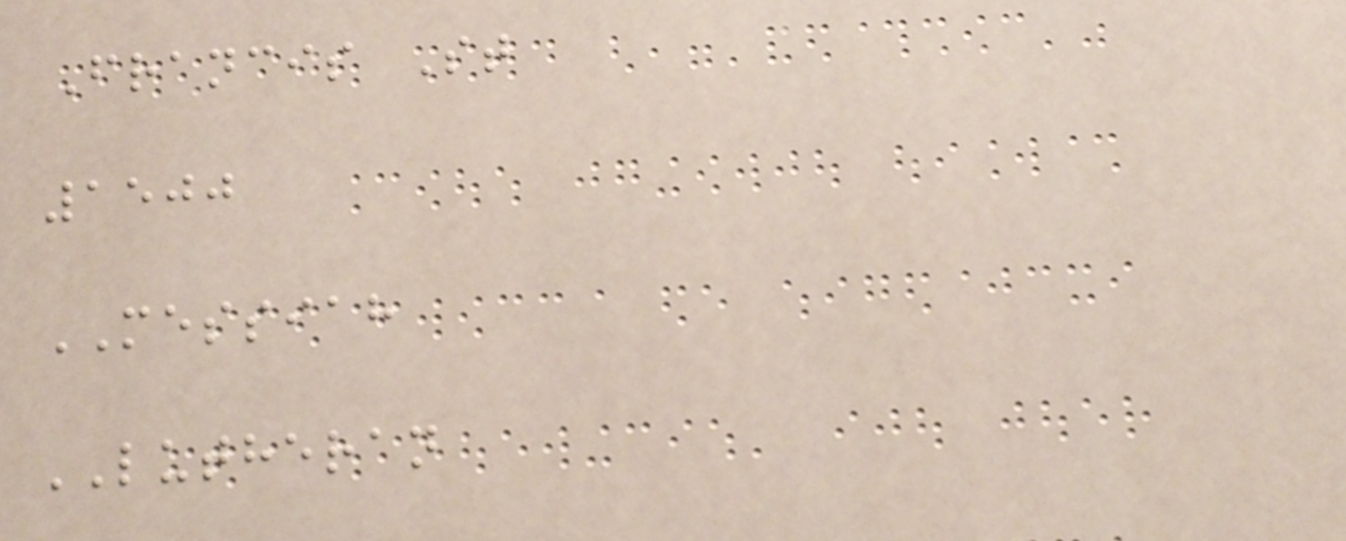Francis St
1500
MESSIAH
LUTHERAN
